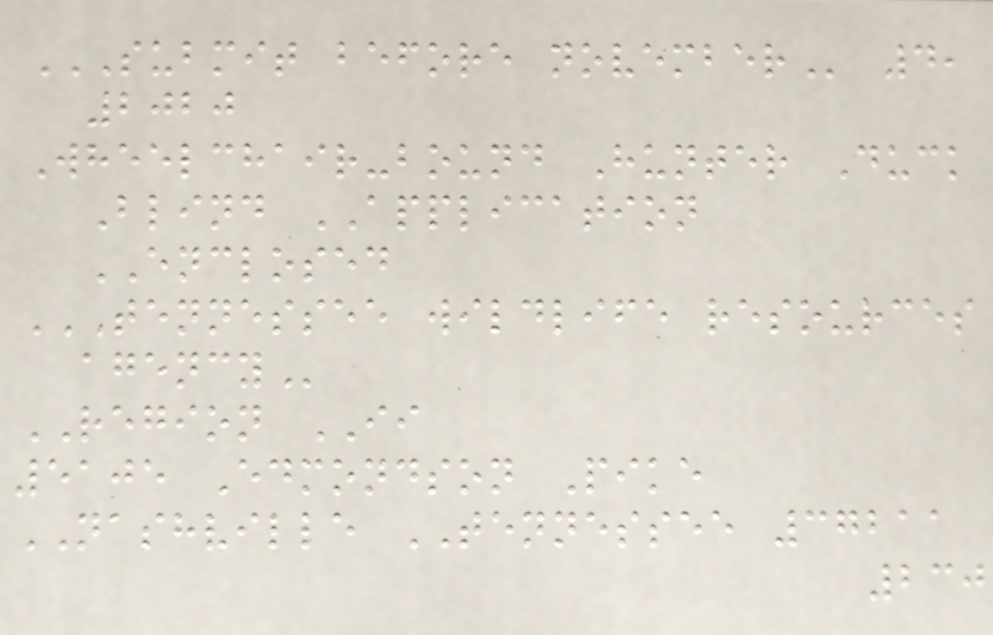SUBMIT BEFORE NOVEMBER 4,
2020
Wheelchair-bound Hunter Duck
Blind APPLICATION
ENCLOSED
TENNESSEE WILDLIFE RESOURCES
AGENCY
REGION II
5105 Edmondson Pike
NASHVILLE TENNESSEE 37211
230
